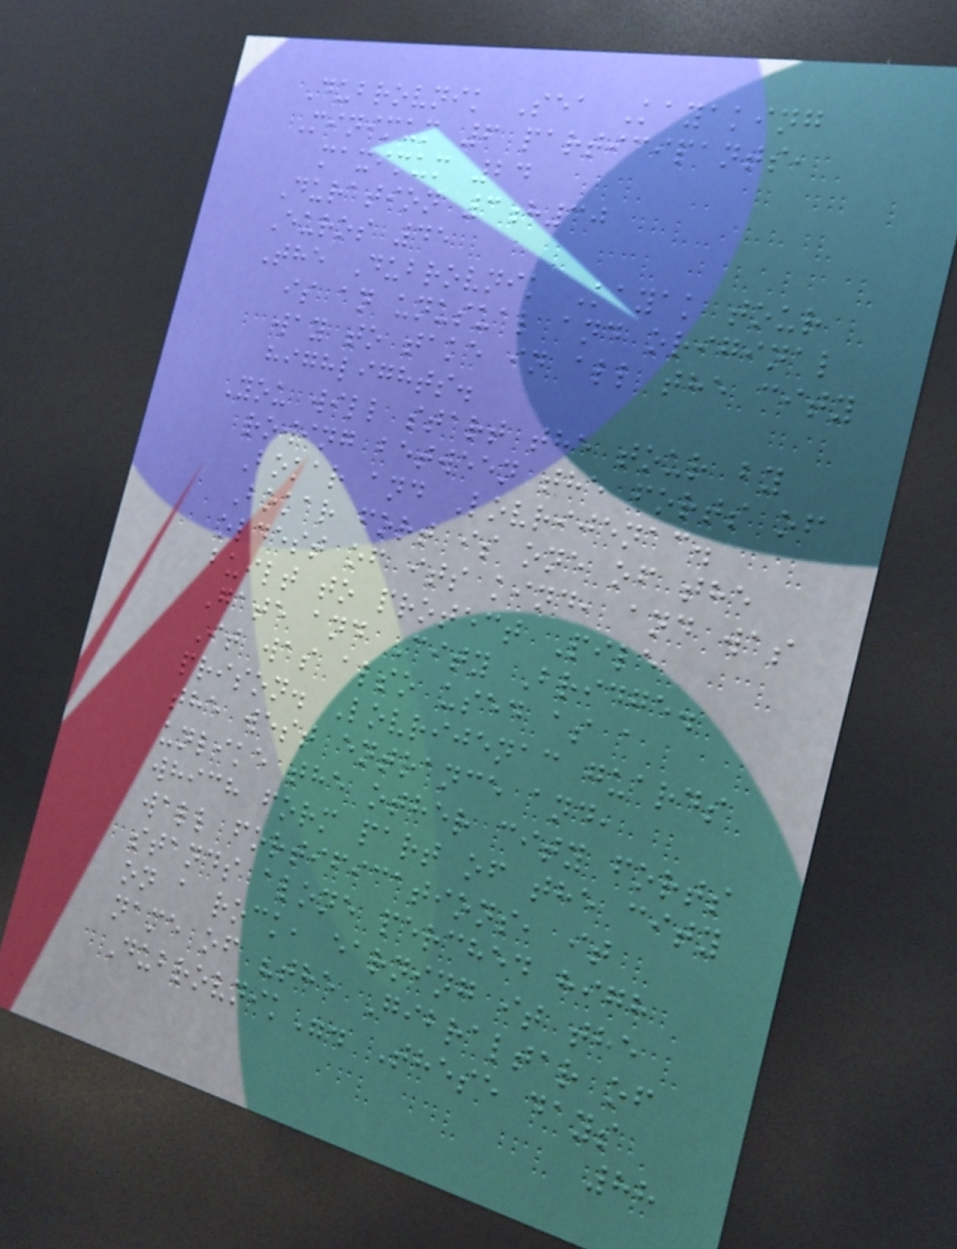Dubrovnik Sea Kayaking
Minimum 6 participants,
maximum 24
Duration 3h30
Euros 45
The Dubrovnik Kayak tour
is an unusual and original
way to take in all the city
highlights.
You will start the tour by
rowing between the forts of
Bokar and Lovrijenac.
Bokar fort is one of the
oldest of its kind, and was
built to protect Pile
Gate and City Bridge.
It was also used as a
prison. Lovrijenac guards
the west entrance and,
unlike the other city forts
which form part of the city
wall fortifications, it
stands alone perched high
on a rock, earning it the
name of "the Gibraltar of
Dubrovnik". These days
88
